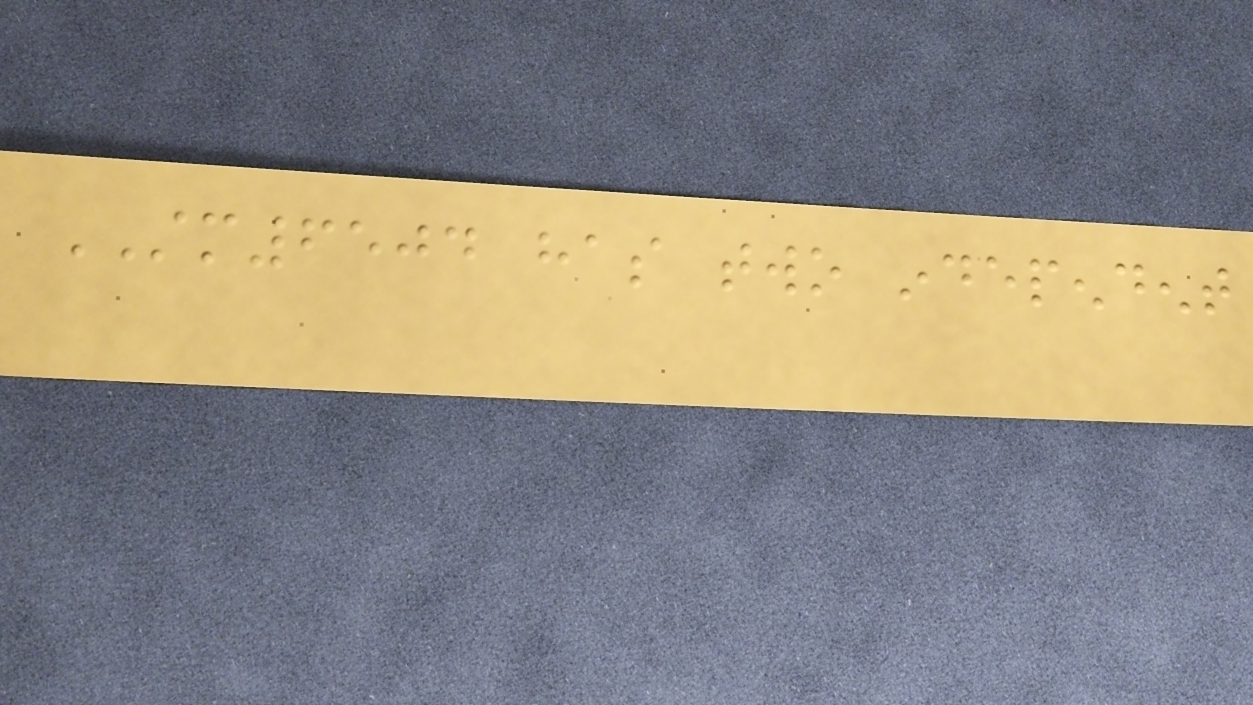STM6504 has two independent
